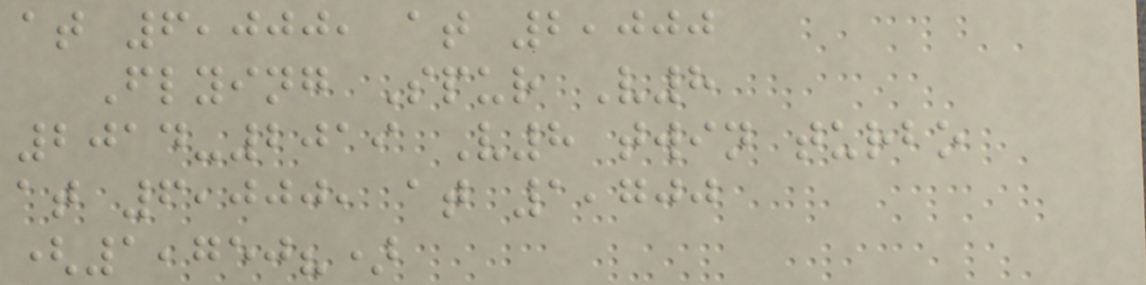at 6,000, at 2,000
Flying Spur V8
2014-2019 V8 twin turbo
at 6,000, at 1,700
(1,750?)
